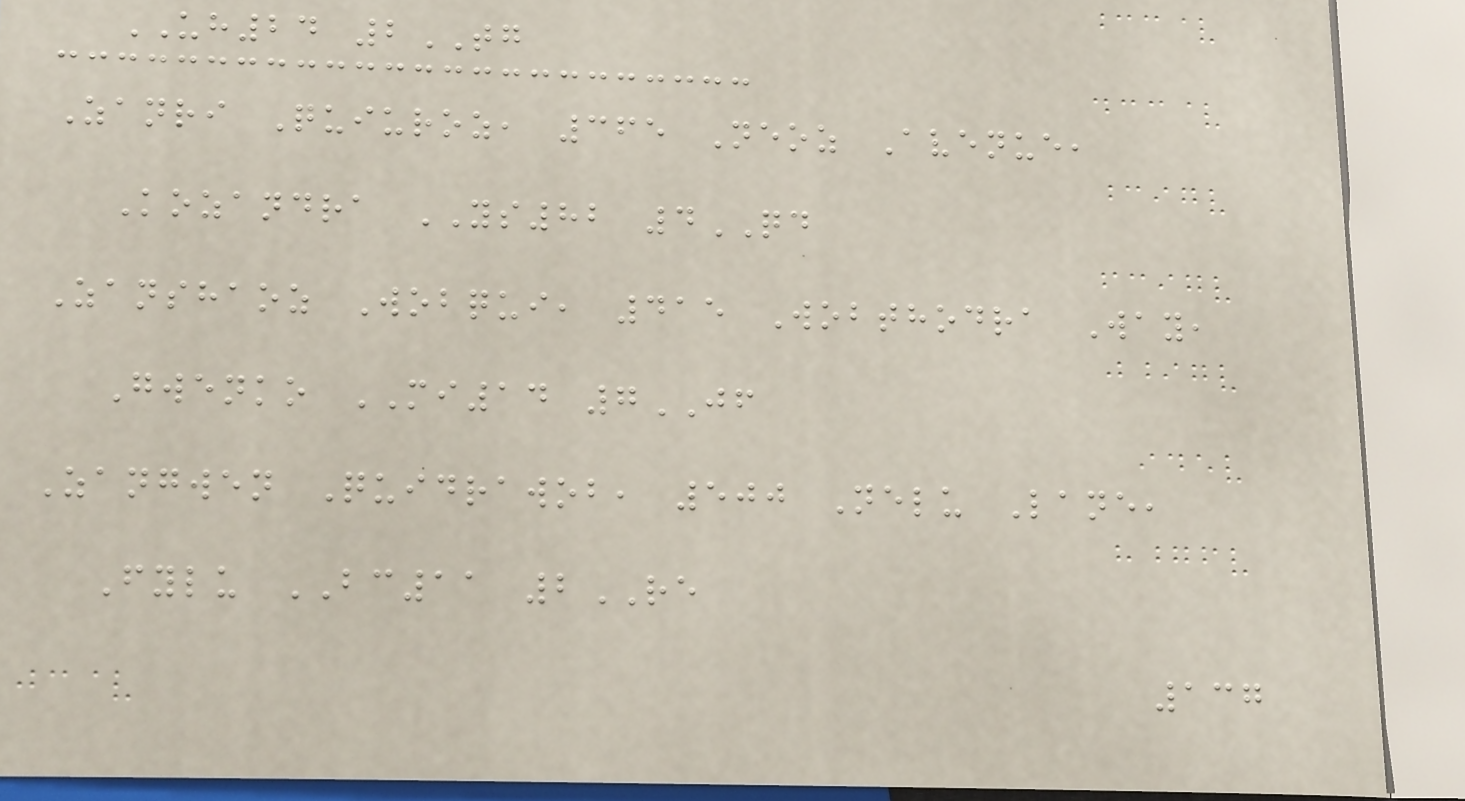UH24 2TG
Zanri Quiuroz, 365 Neoz Avenue,
Kozandra YS82 4QD
Zanshaoz Wobqui, 415 Wobthodra Way,
Gwenko MI14 7JF
Zangwen Quidrawob, 500 Nelu Lane,
Fylu BC11 2RE
137
